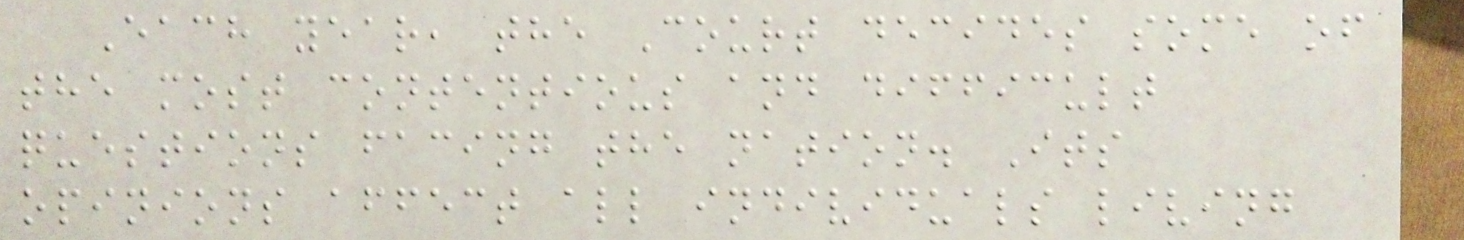Each year, the Court decides some of
the most contentious and difficult
questions facing the nation. Its
opinions affect all individuals living
